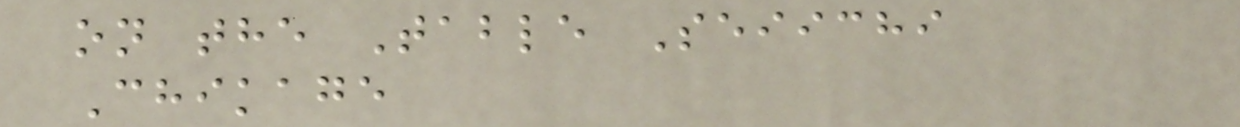on the Table Seiichi
Chikage
